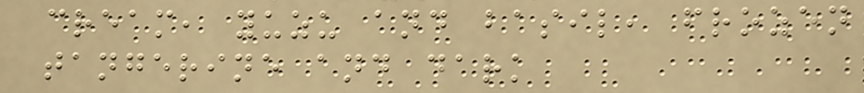cream, yuzu and basil, frozen
tangerine and dark
